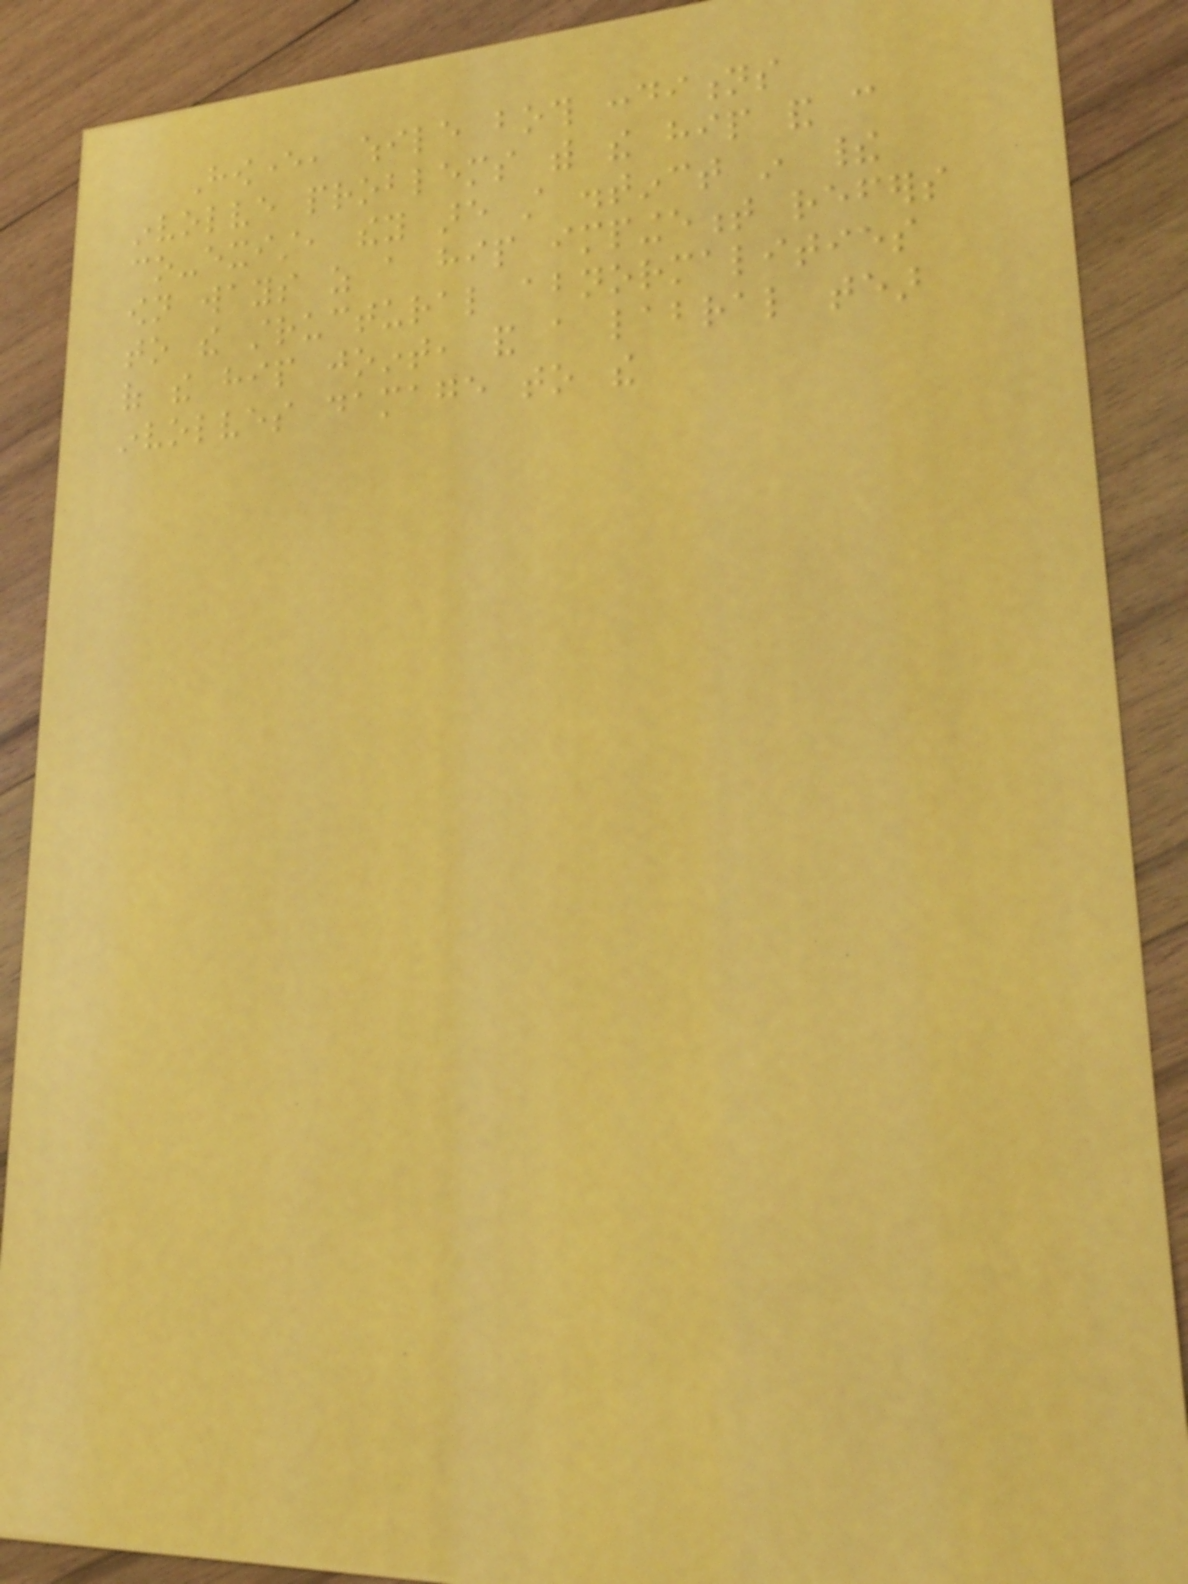However, while both conditions
involve problems with the hip and can
co-exist, they are still distinct in their
own ways as a hip impingement refers
to the structural abnormalities
of the hip joint, and a labral tear
involves damage to the
